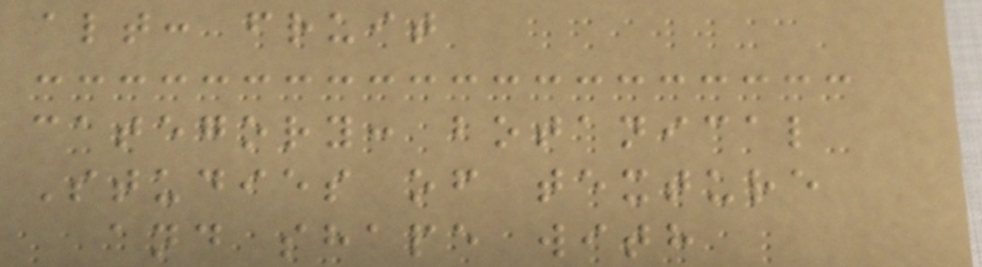alt: fruit
category: botanical
Studies of texture
and shape with
